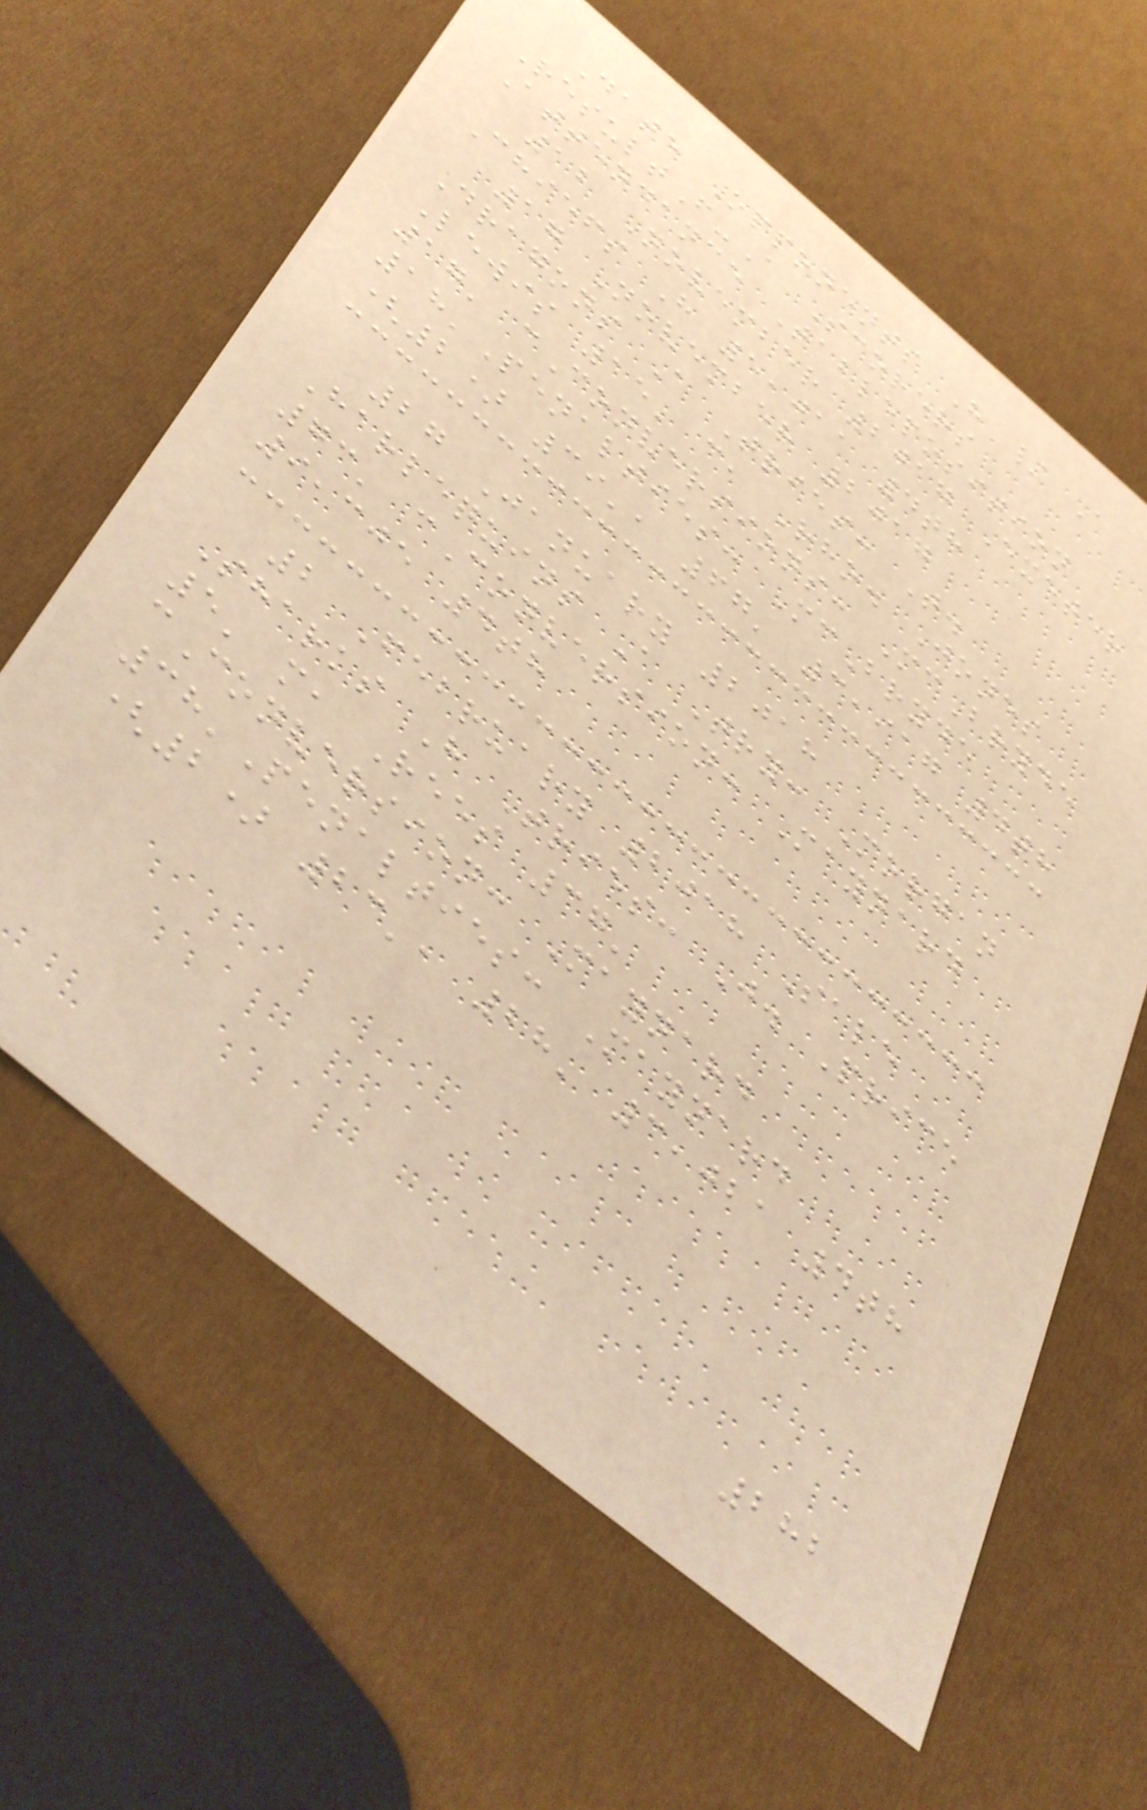Date Opponents H / A
ResultF-A Scorers
Attendance Tableposition
12 November 2017 Exeter
Chiefs H 5,011 4th
17 November 2017
Dragons A Tries: T.
Lewis 15' c, Rho. Jones
17' cConversions: McBryde
18'Penalties: McBryde
(2) 39', 67' 3,917 4th
27 January 2018
Harlequins A Try: Morgan
73' cConversion: Maynard
9,305 4th
2 February 2018 Sale
Sharks H Tries: J. Price
5' m, Rees 37'
cConversion: Maynard
38'Penalties: Maynard
(2) 23', 28' 3,021 4th
282
